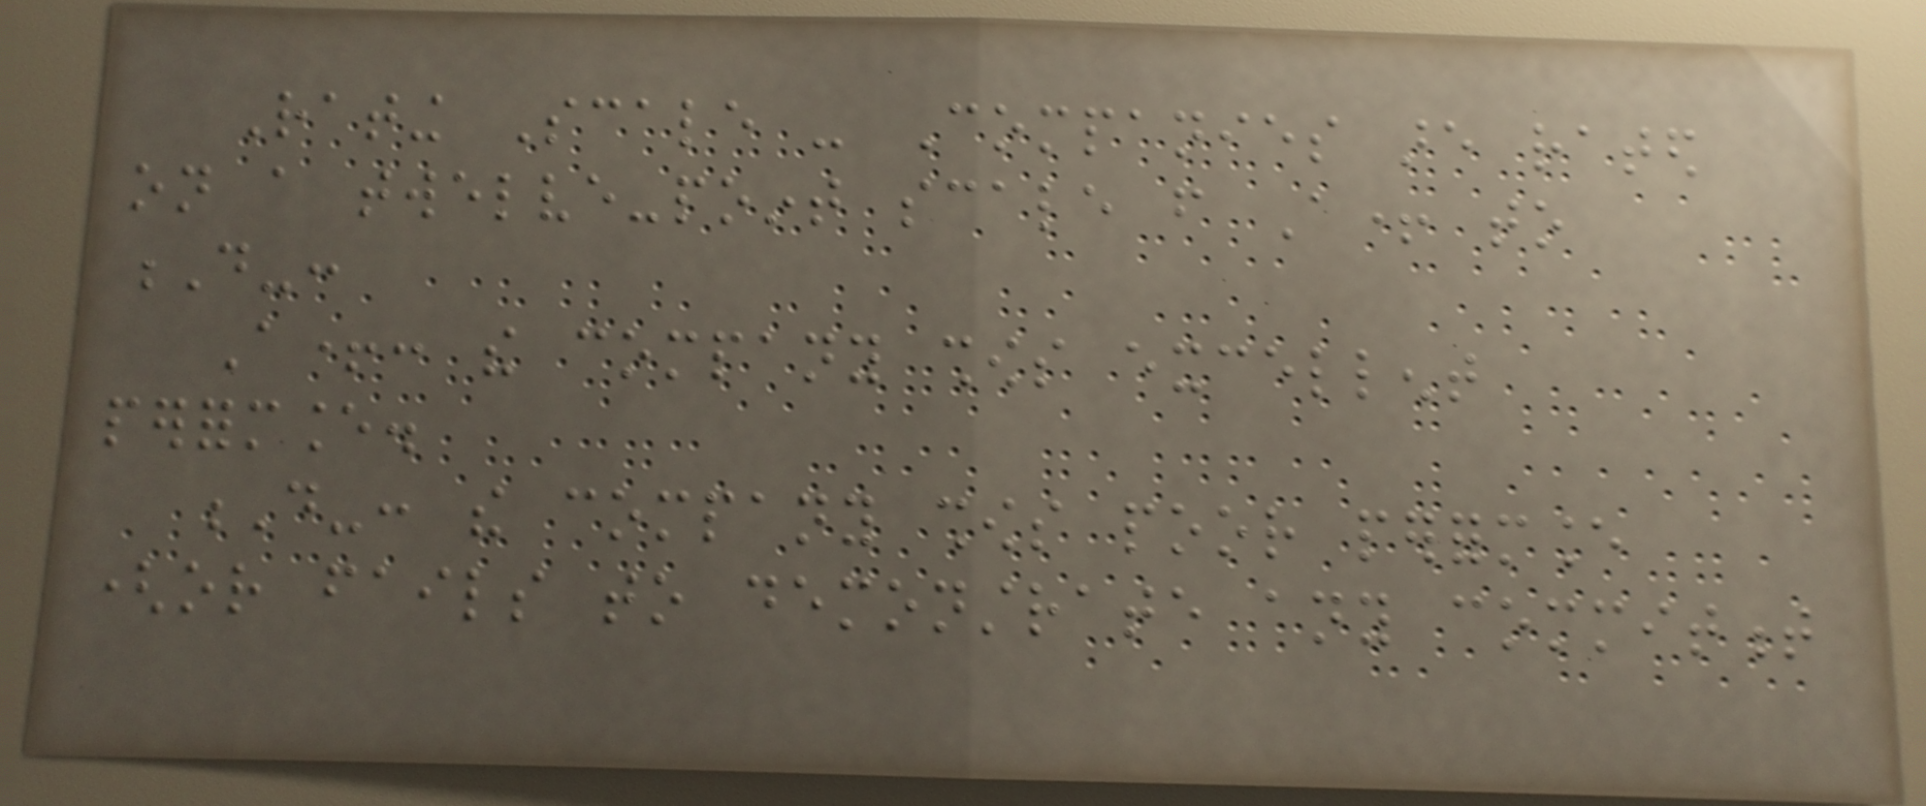Rating Scale - Companies are rated
on a twelve-point scale from A+ to
D-:
A+: the company shows excellent
performance.
D-: the company shows poor performance
(or fails to demonstrate any commitment
